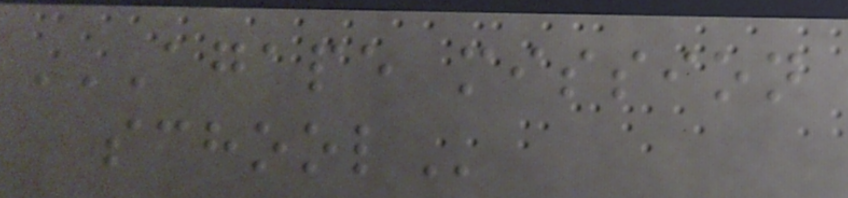AGAPE MISSION
SCHOOL
